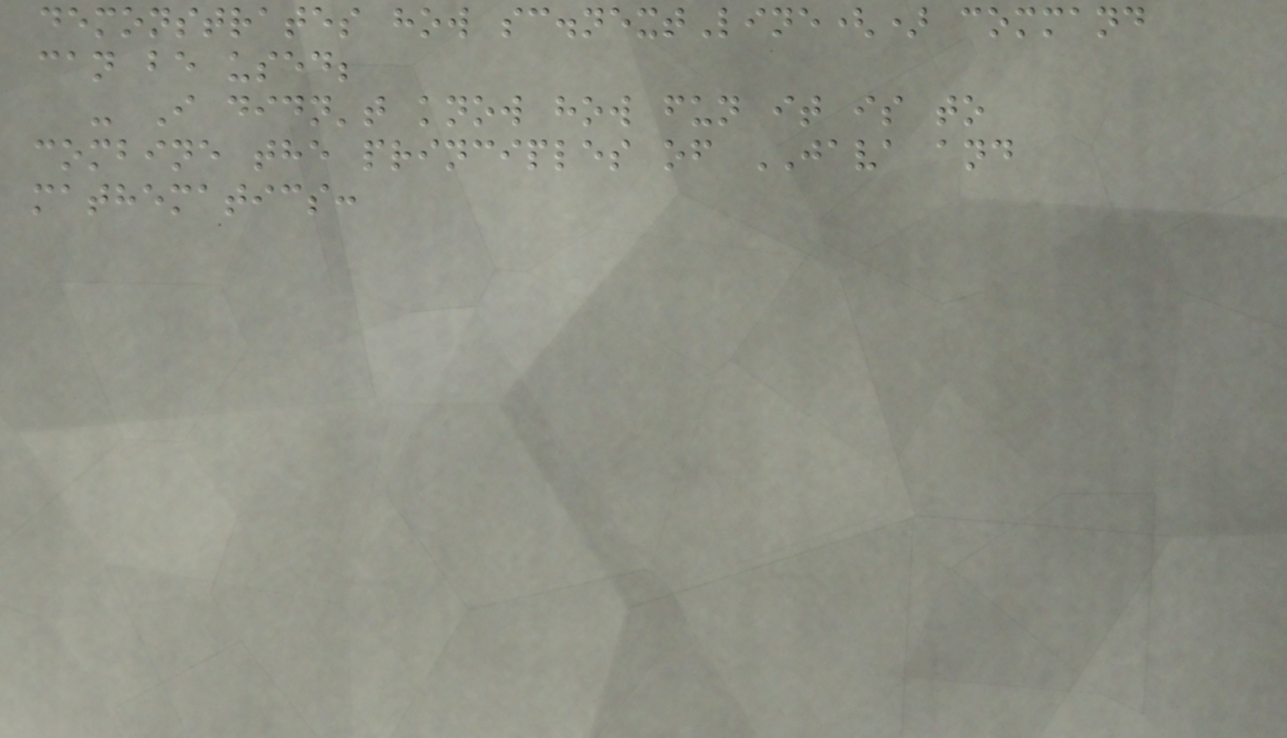demonstrates how sc.nextLine() command
can be used;
- I didn't know how fun it is to
combine the principles of JAVA and
mathematics:
